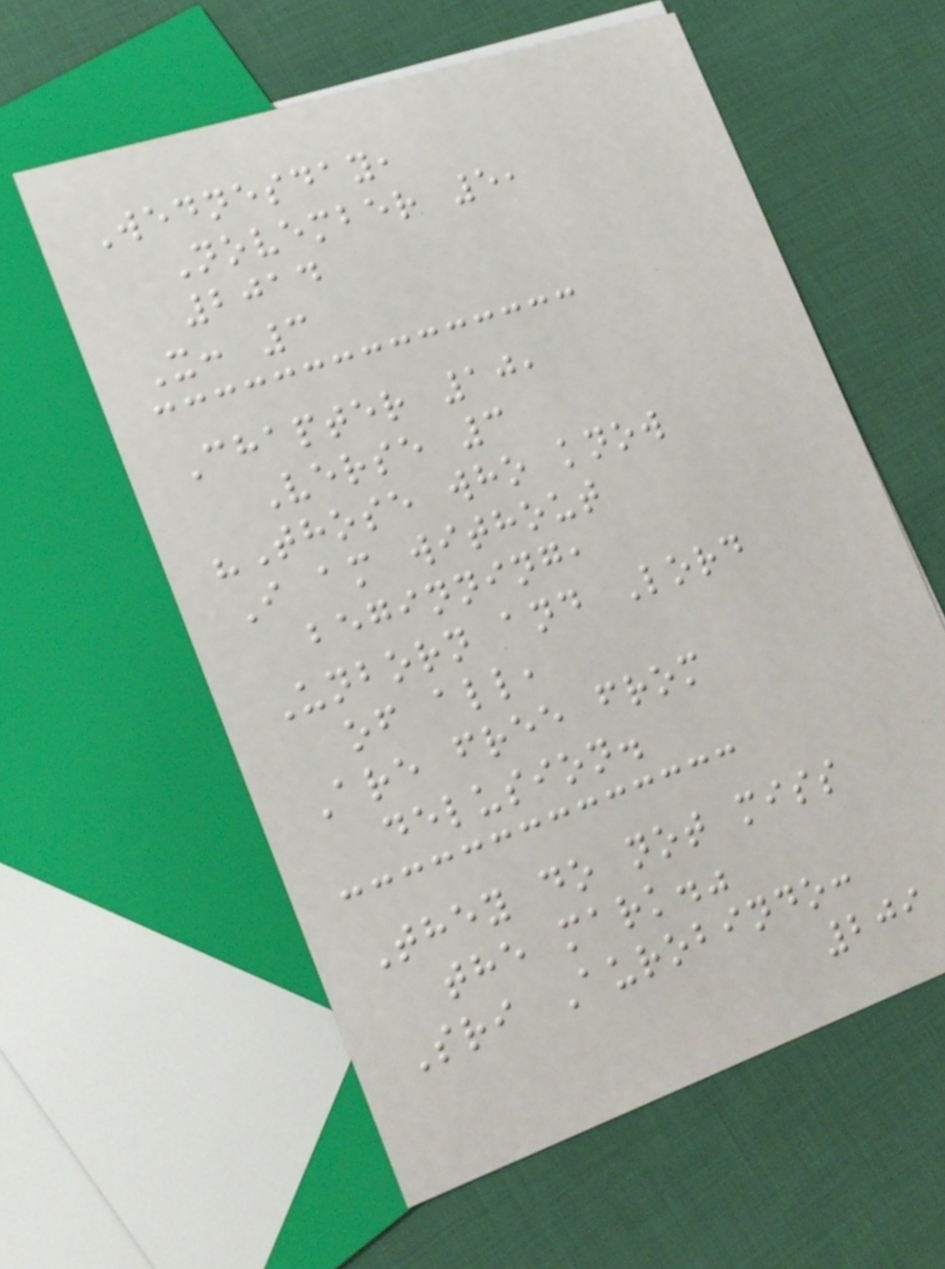Wednesday,
November 5,
2014
X: 3
Chapter 10,
Verse 3
"Those who know
I am without
beginning,
Unborn and Lord
of all,
Are free from
delusion.
They do not miss
the mark."
Sri Aurobindo:
209
